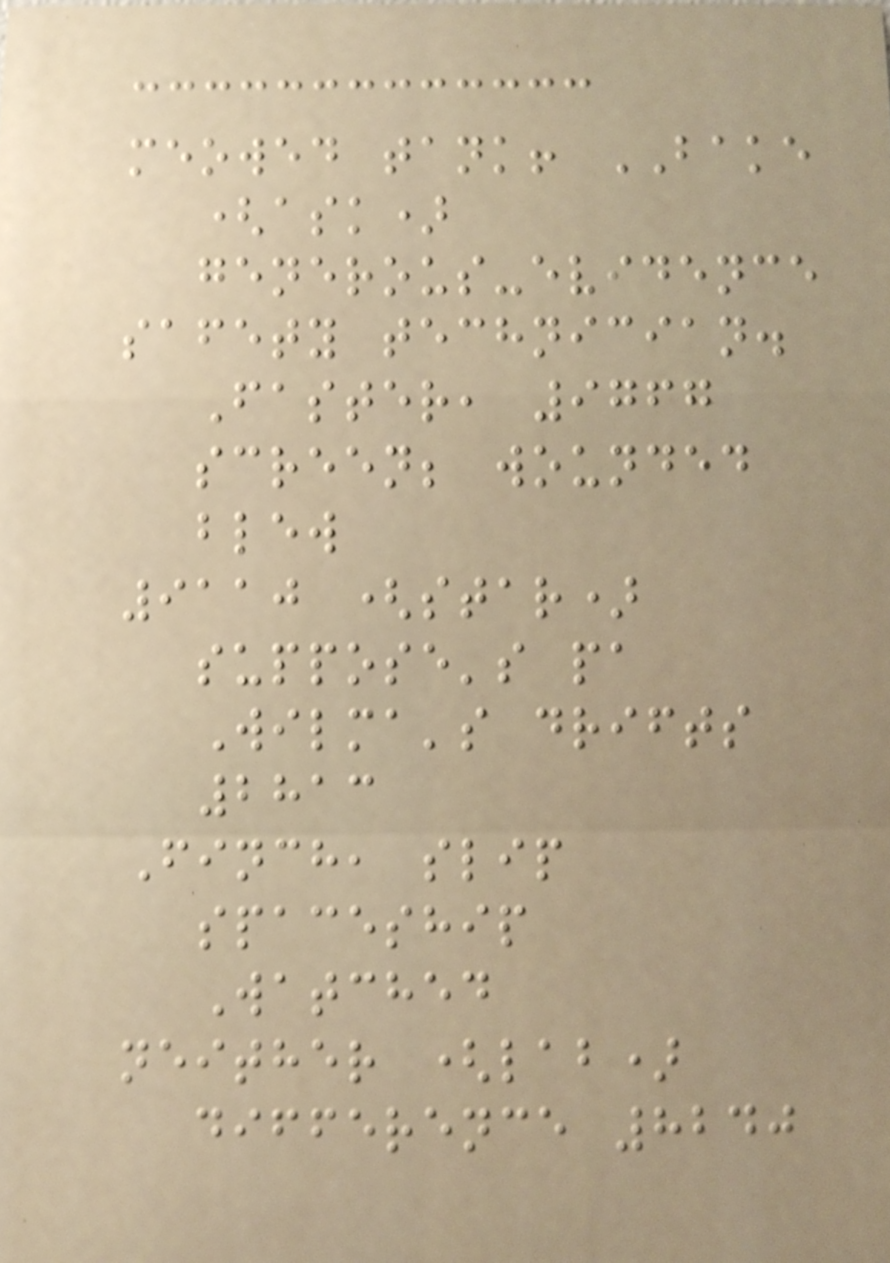meowed tank! BAKE
(ask)
generous-evidence
safety technician.
Faster, 9767
screen; wounded
blew
9110 (star)
suppose's pa
Wilma's drifts
2813
Finch, slip
spaceship
Watched
neither (lab)
difference 8240
